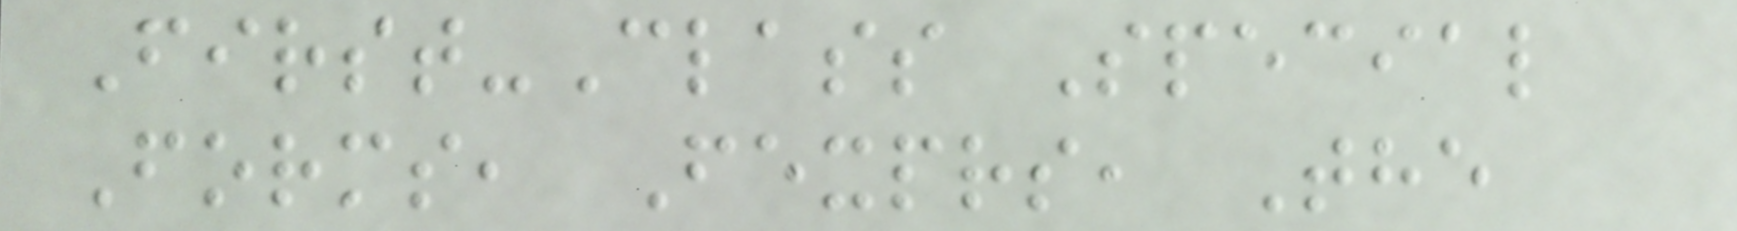First-Class Special
Forms, Fexprs, The
